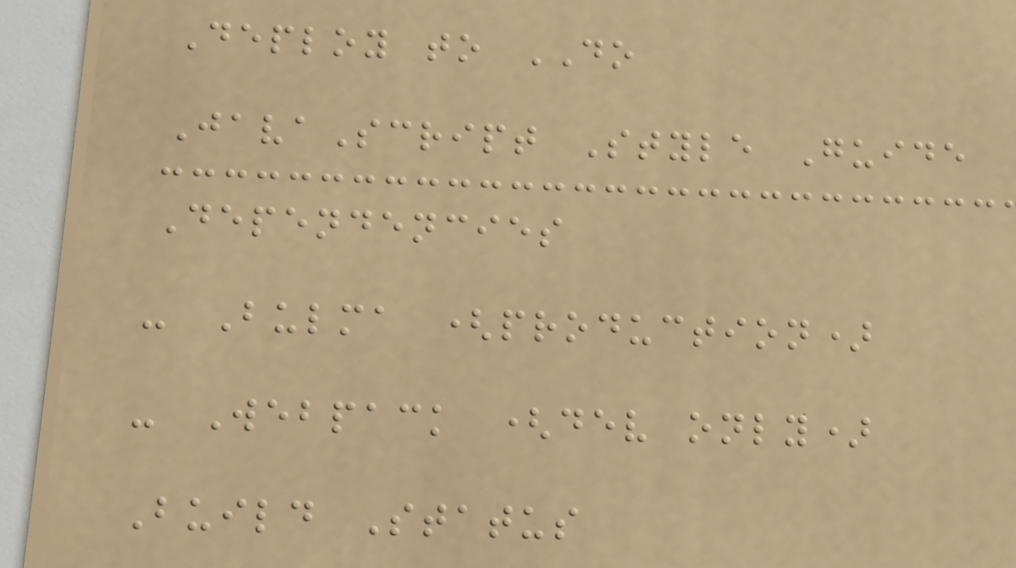Deploy to DO
JavaScript Style Guide
Dependencies
- Bulma (production)
- Webpack (dev only)
Build Status
